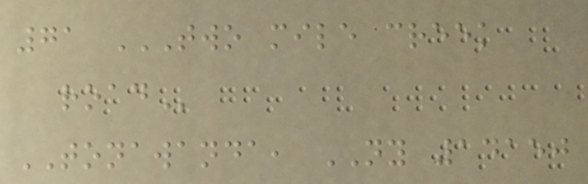71 TWO MILE CREEK
ROAD
TONAWANDA, NY 14150
